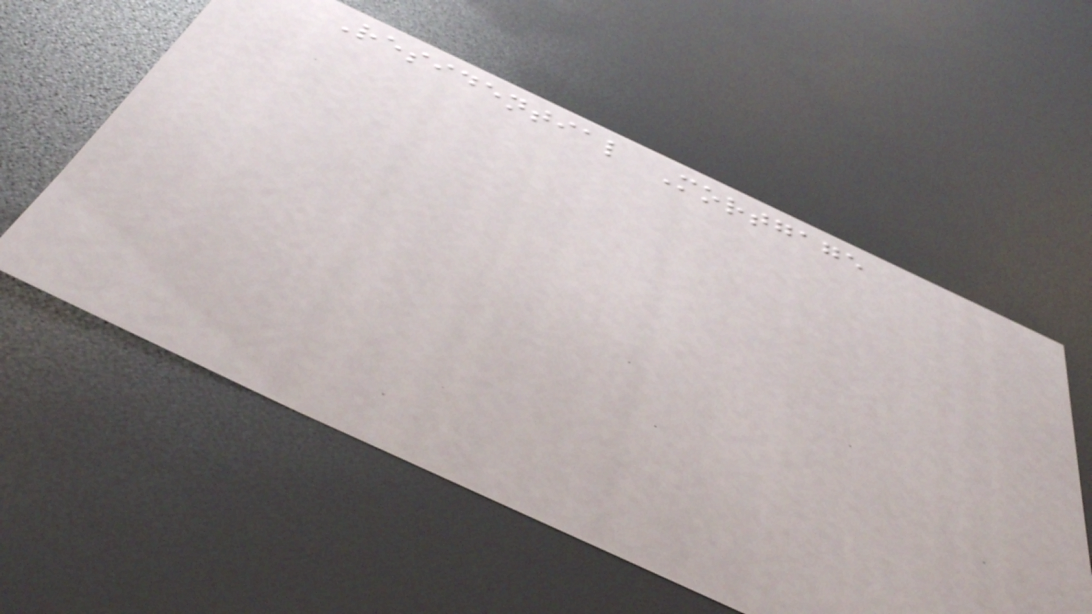Residential Mortgage
